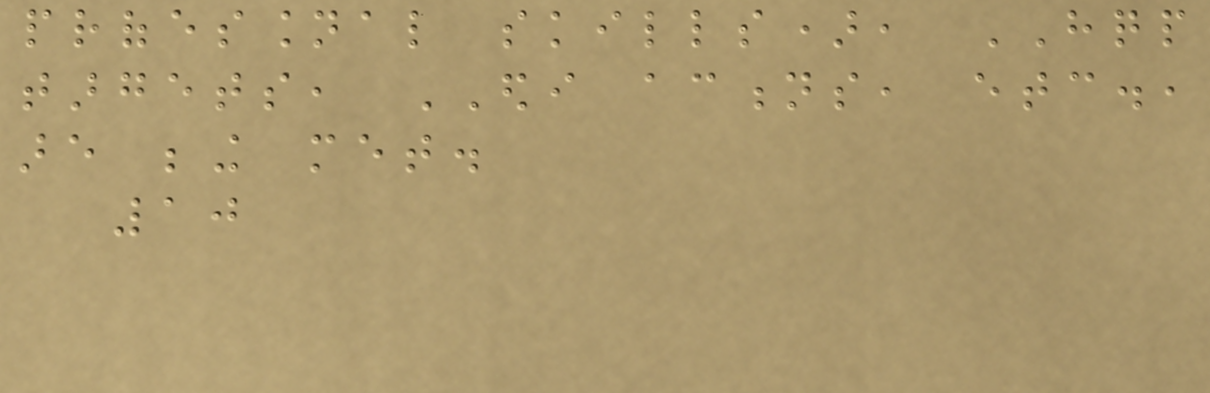professional skills), HQP
targets, EDI actions, etc.,
are being met.
10
